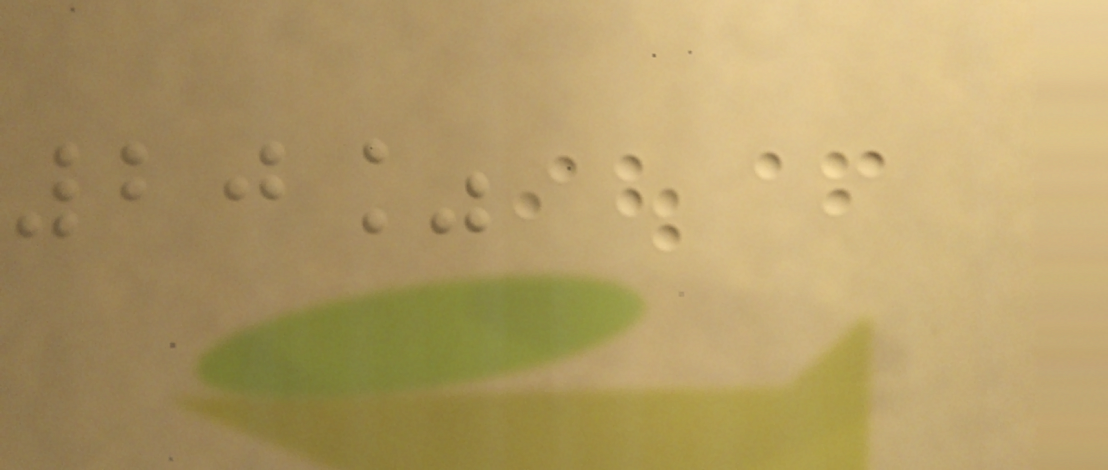20%
